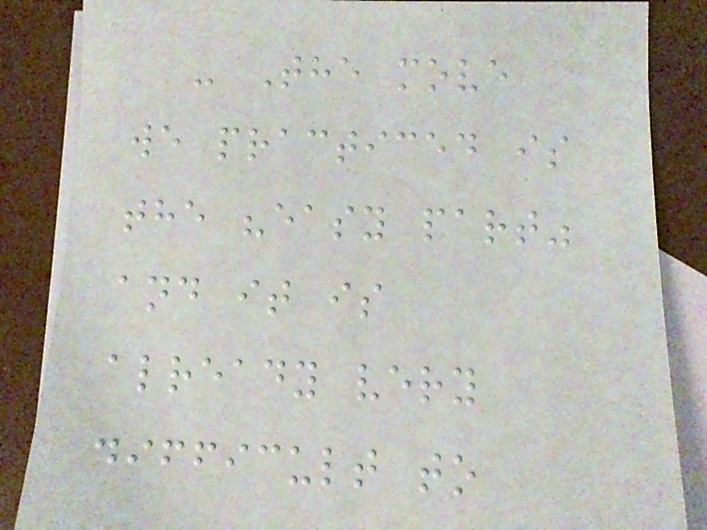- The move
we practiced is
the "easy part"
and it is
already very
difficult to
